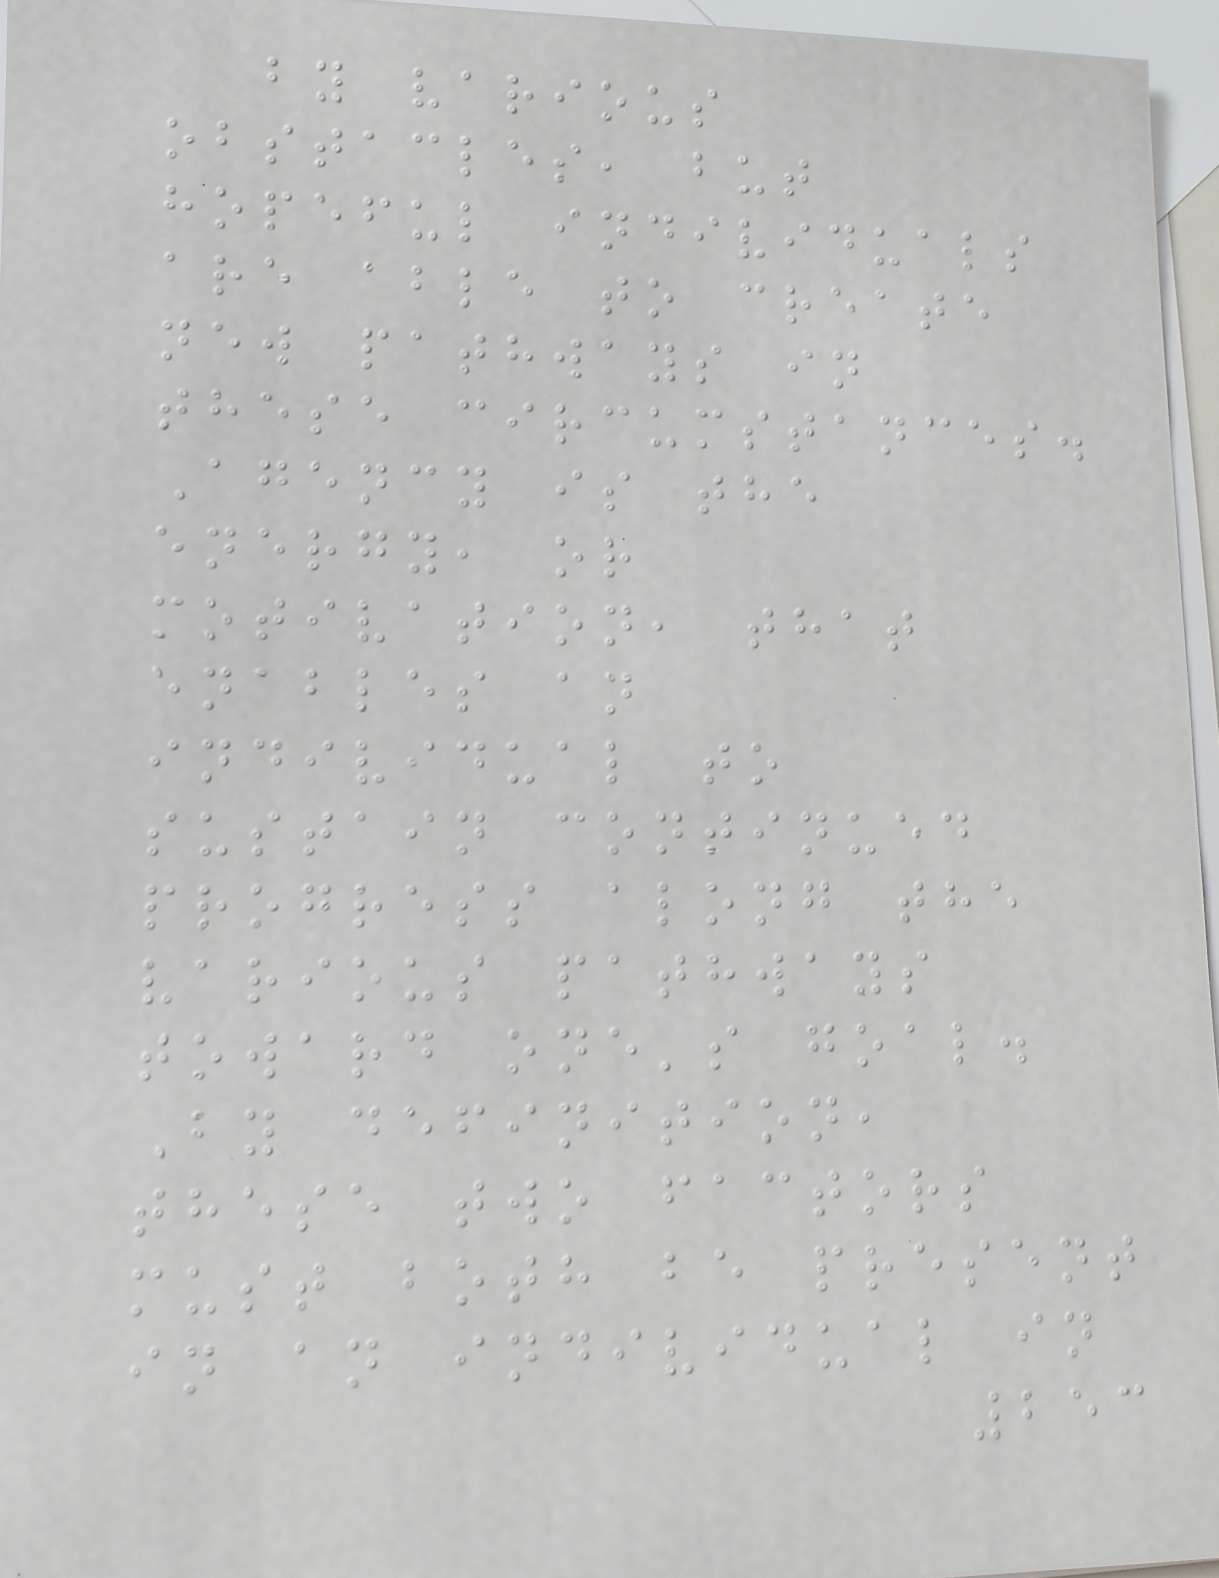by various
obstacles, but
hopeful individuals
are able to create
new pathways in
these circumstances.
Agency is the
energy, or
motivation, that
enables an
individual to
sustain continued
progress along the
various pathways
toward one's goal.
By definition,
these two factors
must both be present
in an individual in
253
